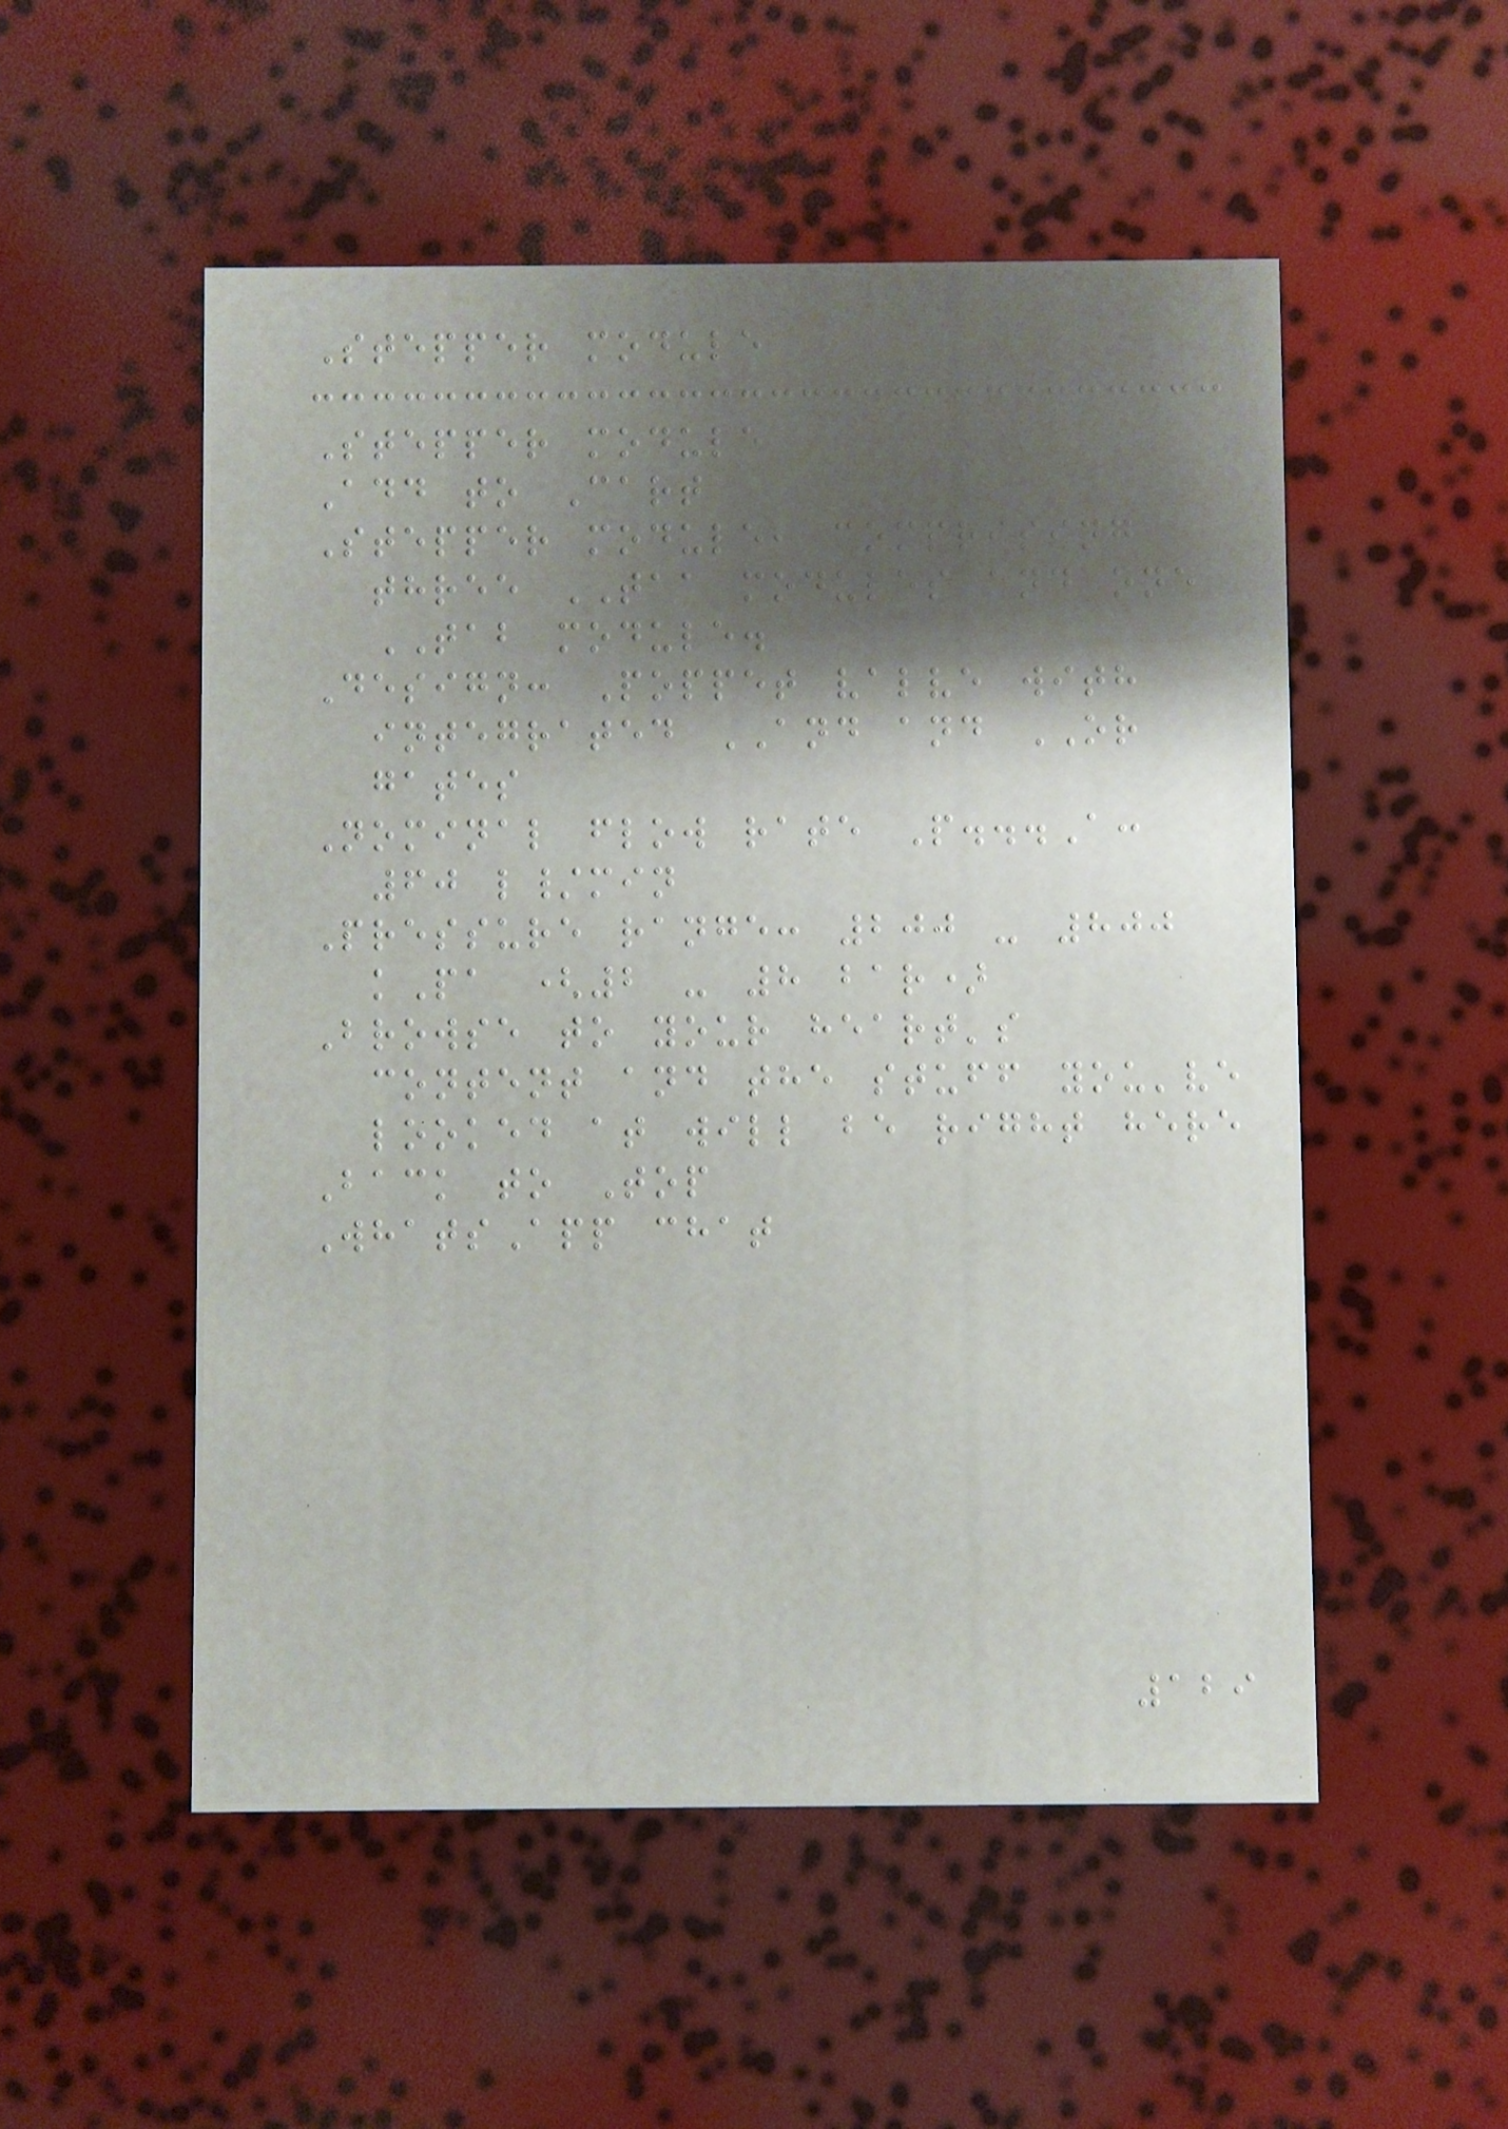Stepper module
Stepper module
Add to Cart
Stepper module, comprising
three TAA modules and one
TAB module.
Design: Poppet valve with
integrated AND and OR
gates
Nominal flow rate P...A:
60 l/min
Pressure range: 200 - 800
kPa (2 - 8 bar)
Browse to your heart's
content and the stuff you've
looked at will be right here
Back to Top
WhatsApp chat
129
